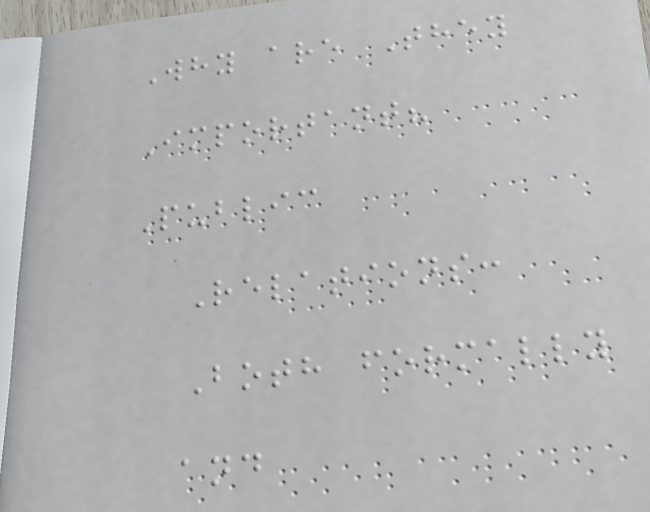Why are They
Important?
Public
Relations:
Both formally
and
